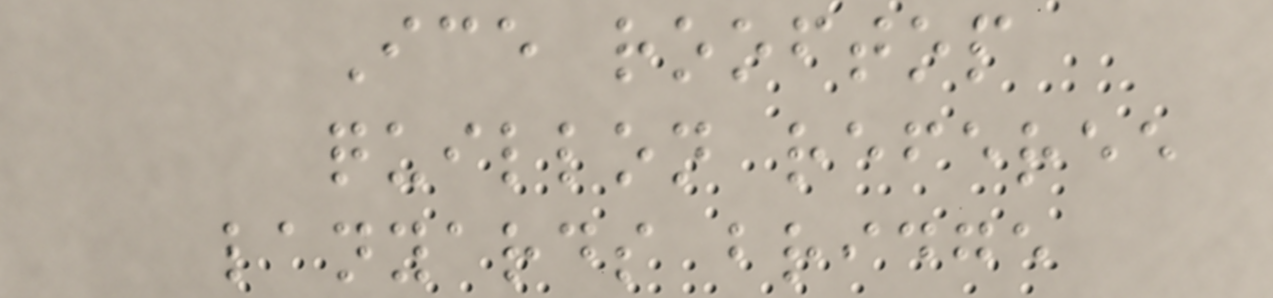Ice rooftop
quillon referee
lanyards bridge
